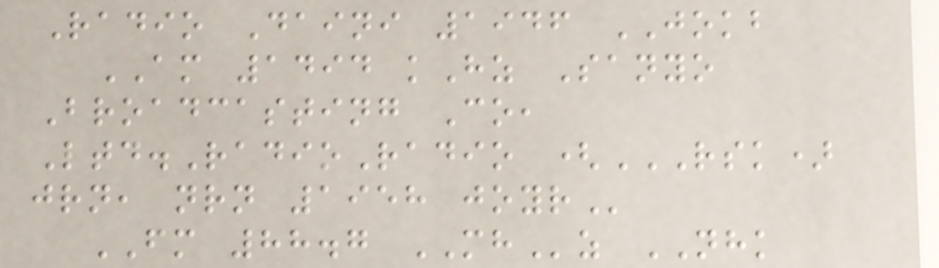Radio Daini 1946 JOKB
AM 1494 kHz Sanyo
Broadcasting Co,
Ltd.RadioRadio (RSK)
JRN, NRN 1958 JOYR
FM 88.7 MHz NHK
